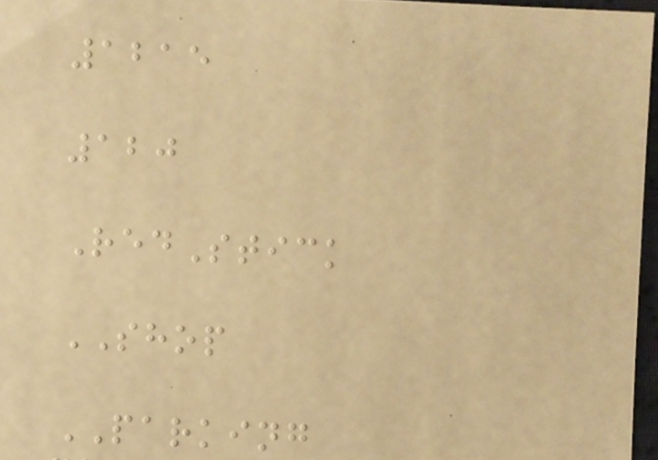1215
120
RedStick
SHOP
PARKING
